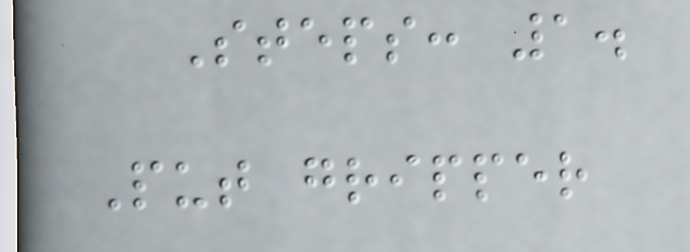Steps: 1.
Put gripper
